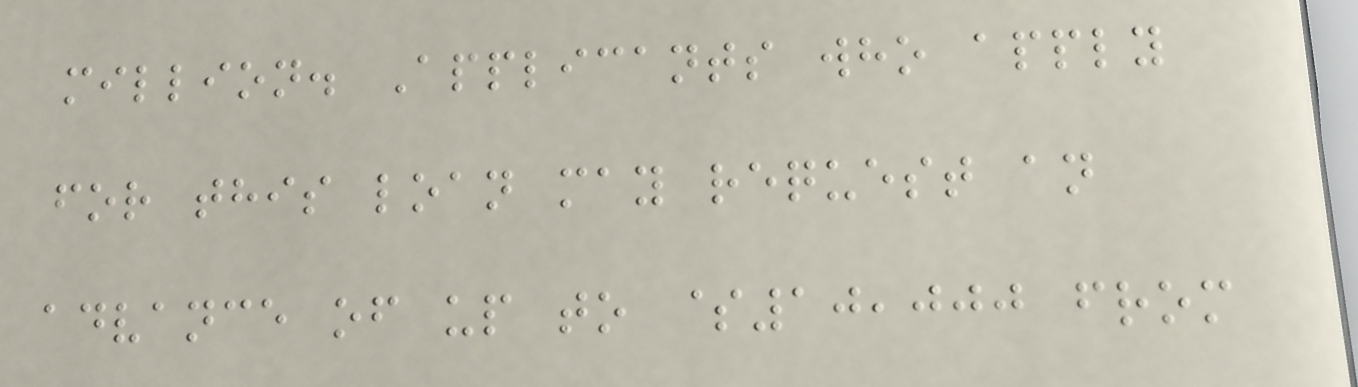million. Applicants who apply
for this loan may request an
advance of up to $10,000 from
